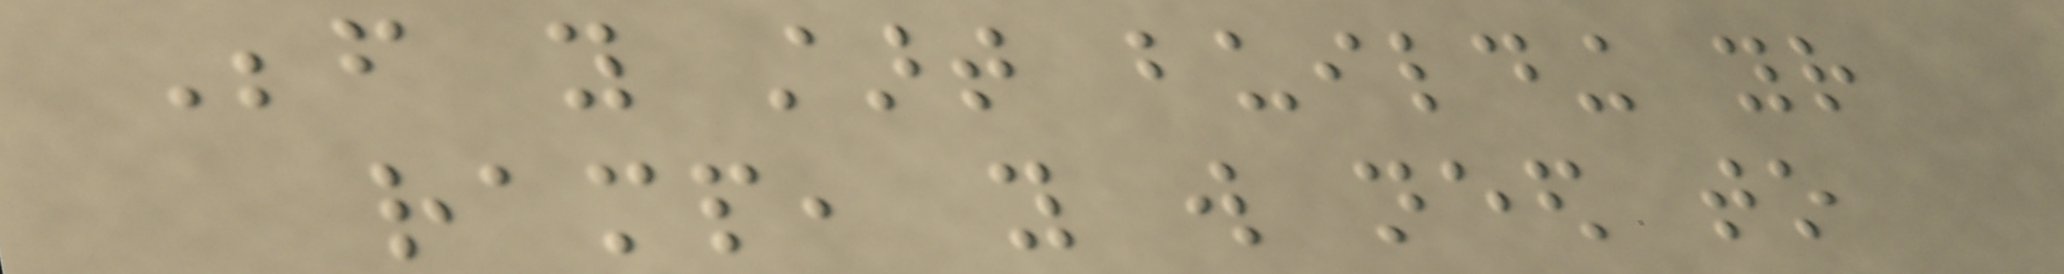Before you start building your
ramp, you will need to
